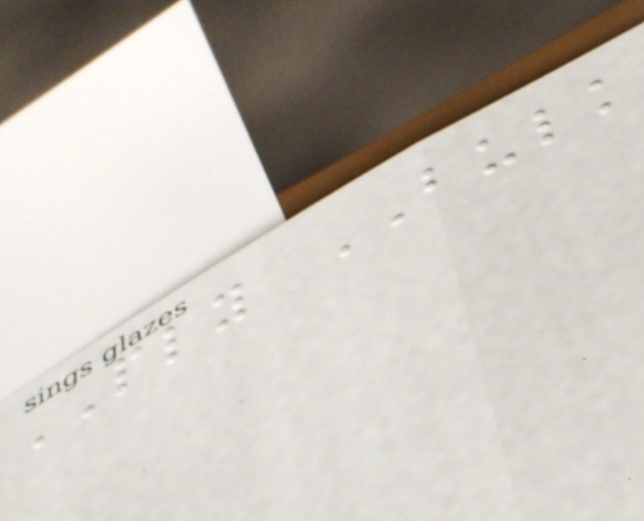PLY BULK
